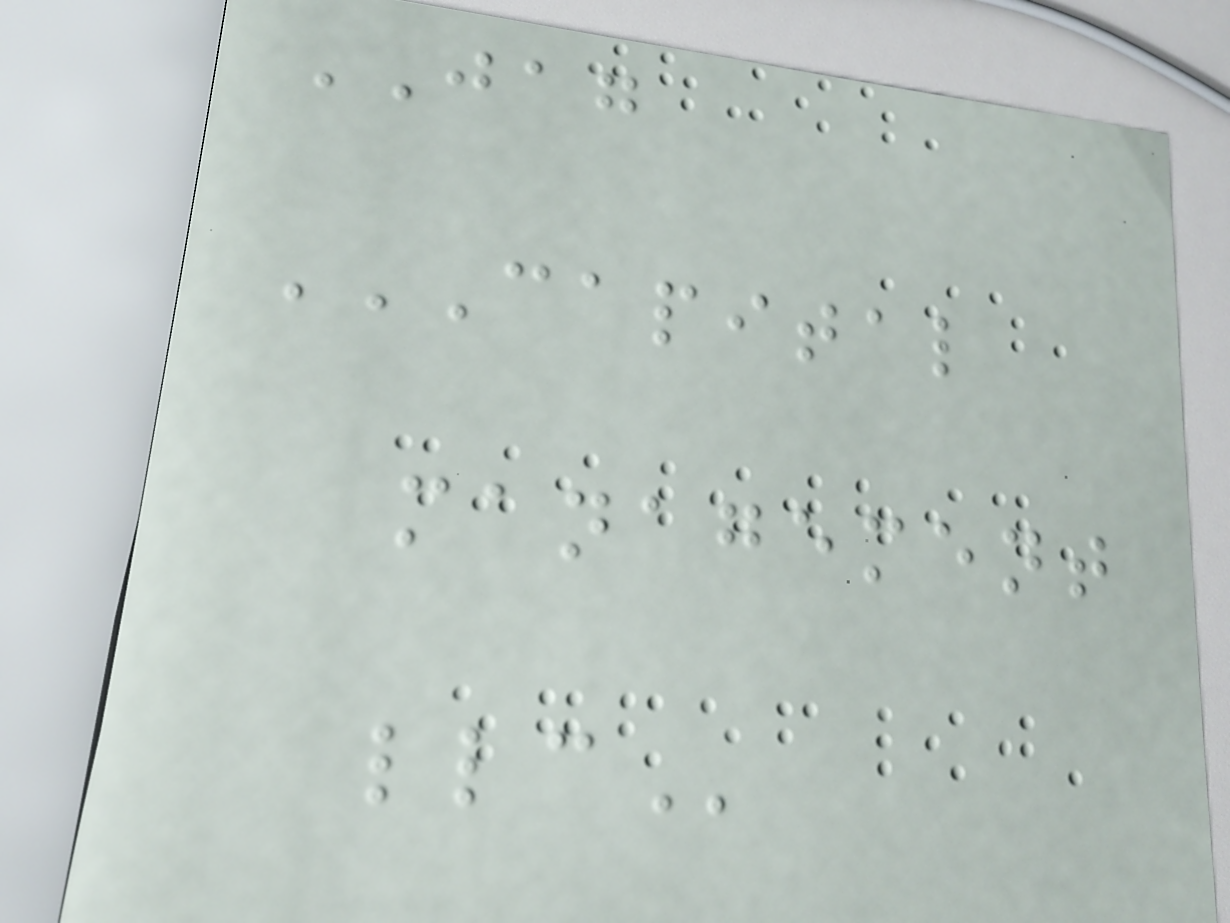JAG
CAPITAL
MANAGEMENT
LLC
